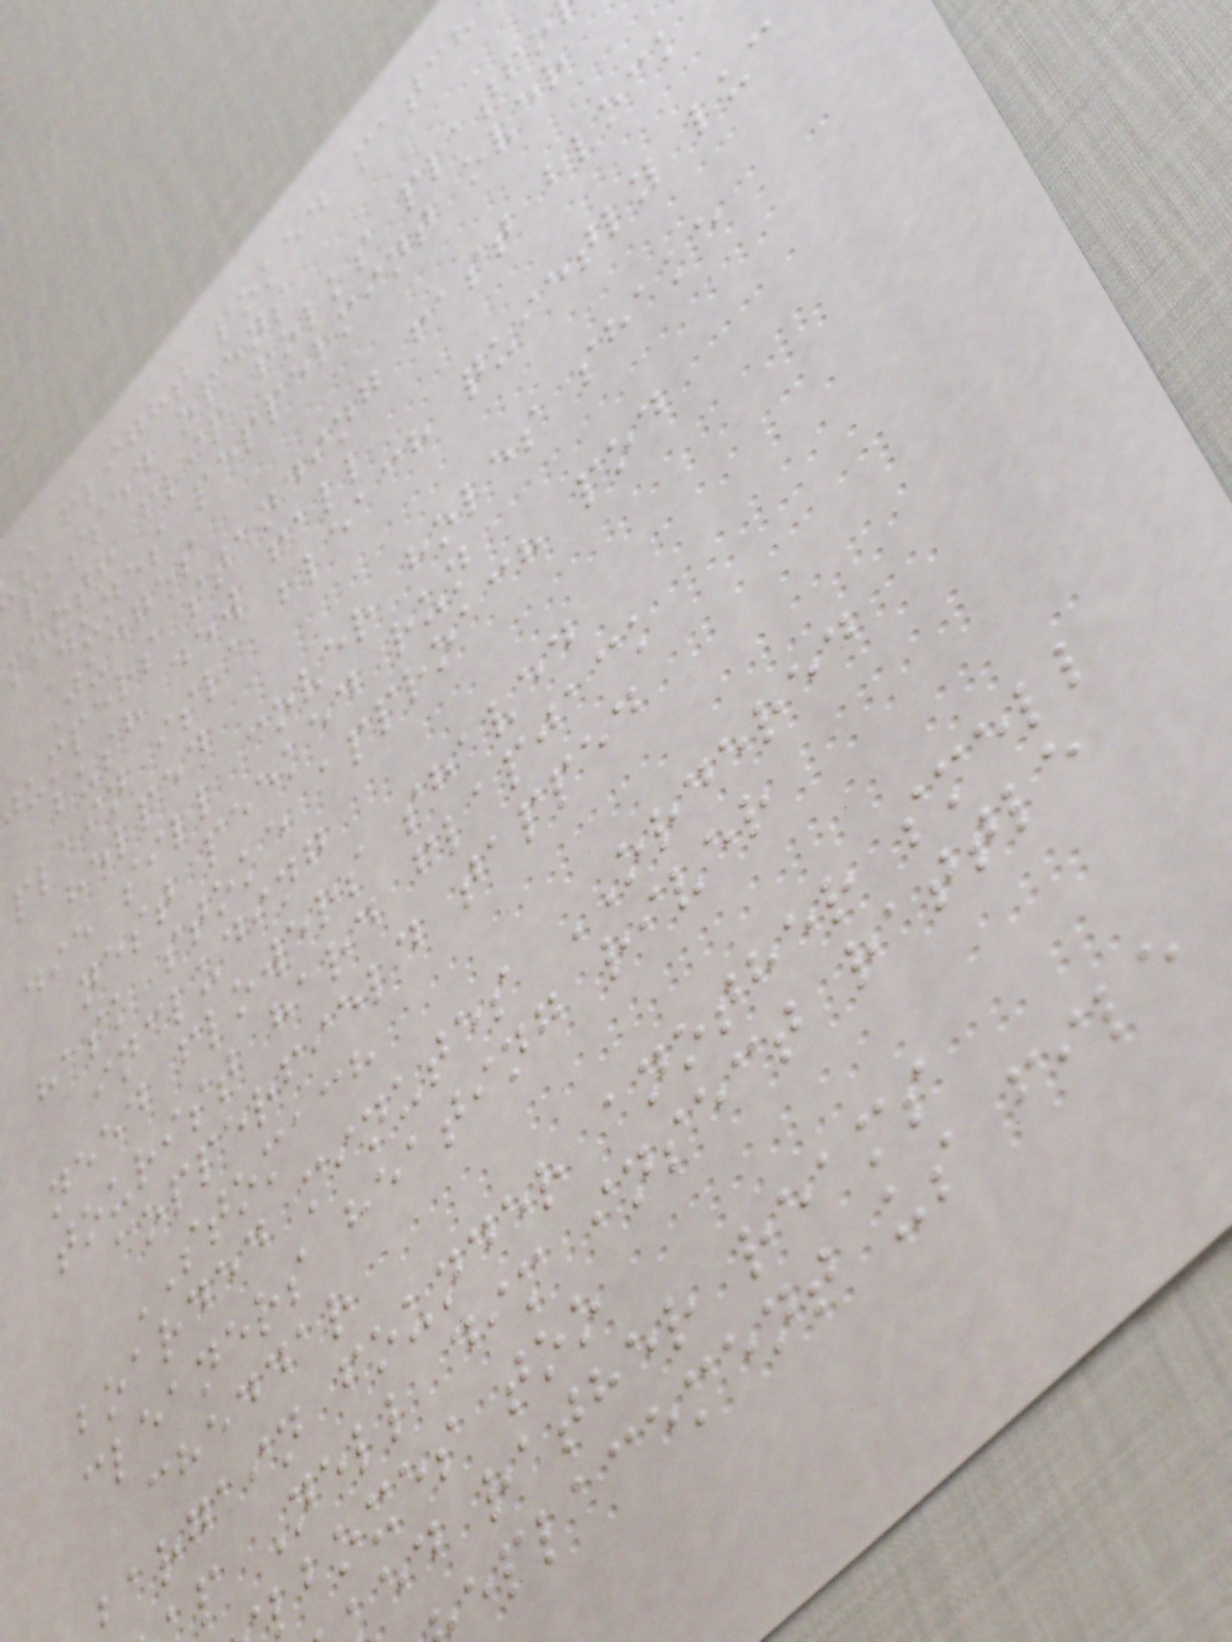s flight poked match
passed opens
mooth flip folks platfo
Dunes peppermint over
Judges
jumpers standing fast block
bush dew fall
plain isla bleach quietly luc
helped
die sill cover holes shake
nest peeked run
hask stoke approach pod
including
need flowers shaved
tourist hard flapjack
copperfield tapped
STOMACH
boarded minutes ORDERED
cleaners heating river
cheddar
argain founder another smell
p Nell dim insect rattle
lboxes too
ed rather reams
eplacement us file
